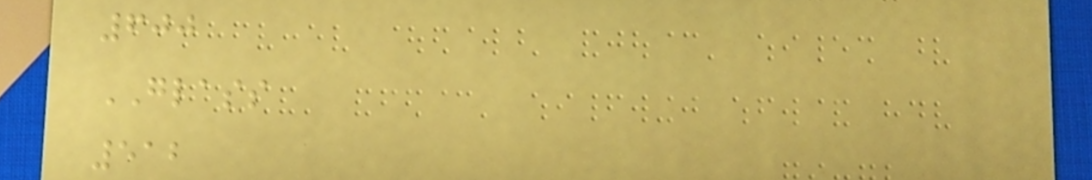600
GLASS
512
